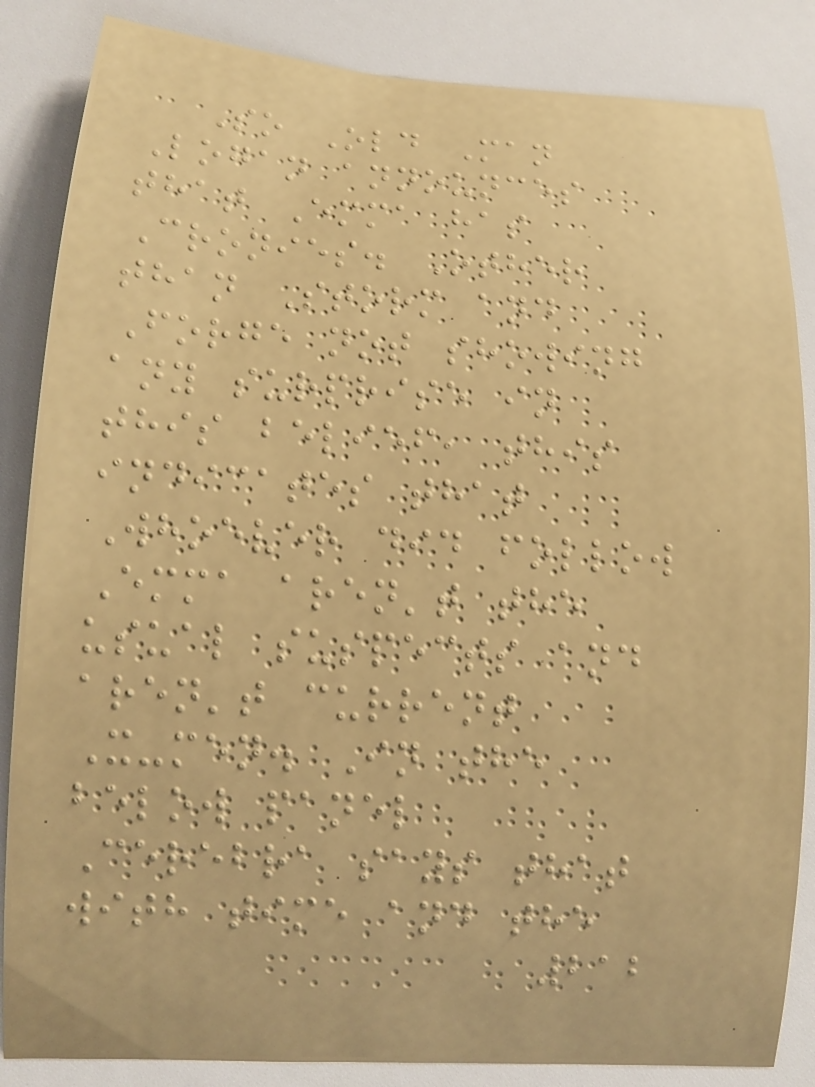So Old Man
Logan announces
that Emma has
Cronies. Other
than Storm and
Forge not showing
any surprise in
this belief, this
indicates that
Whoever did follow
Emma aren't the
usual suspects and
aren't current
X-men. In the
below panel
Cerebra says that
with time and the
212
